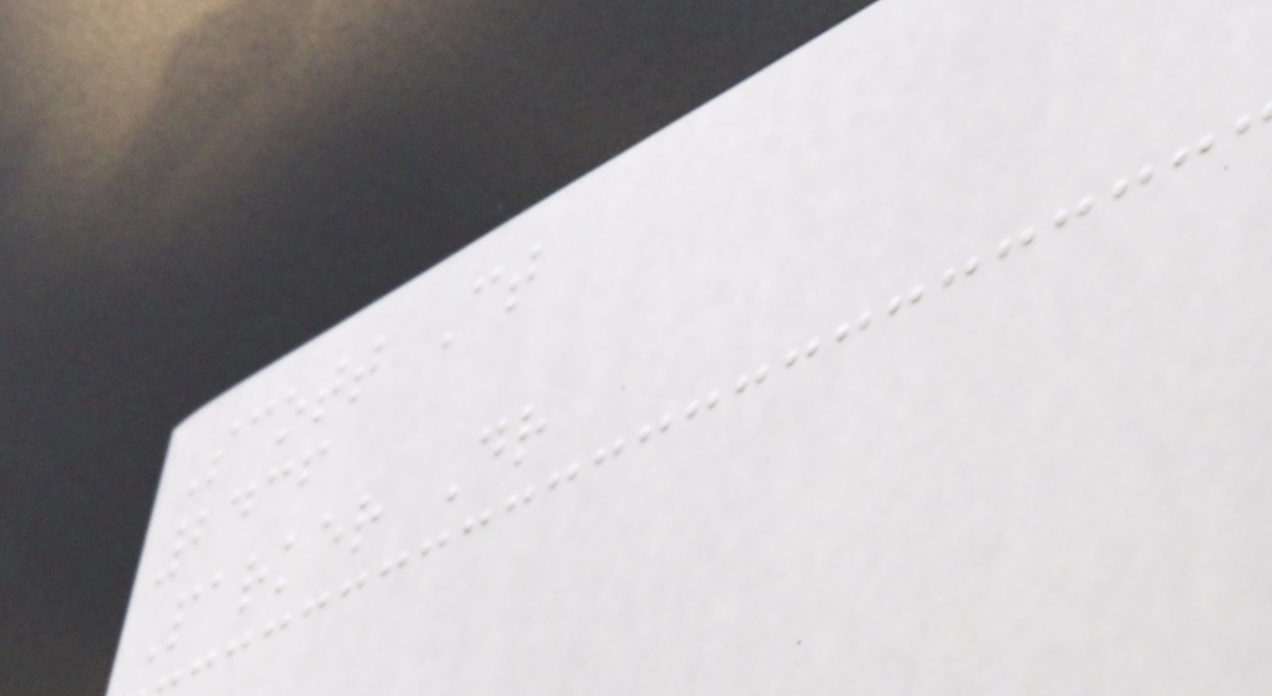Scott Ct
2436
Parker Dr
